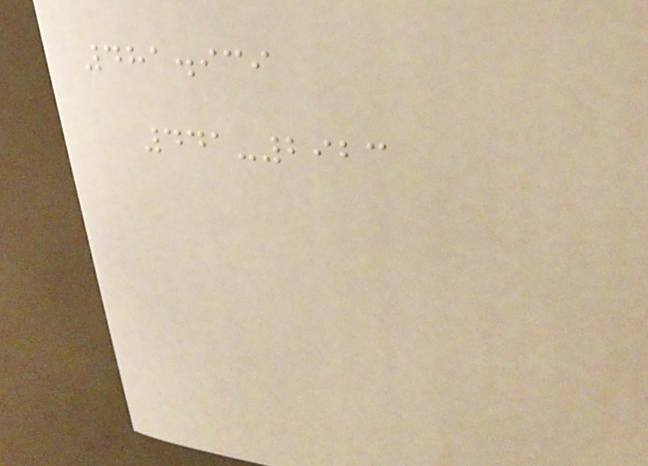481.939
441-2923
